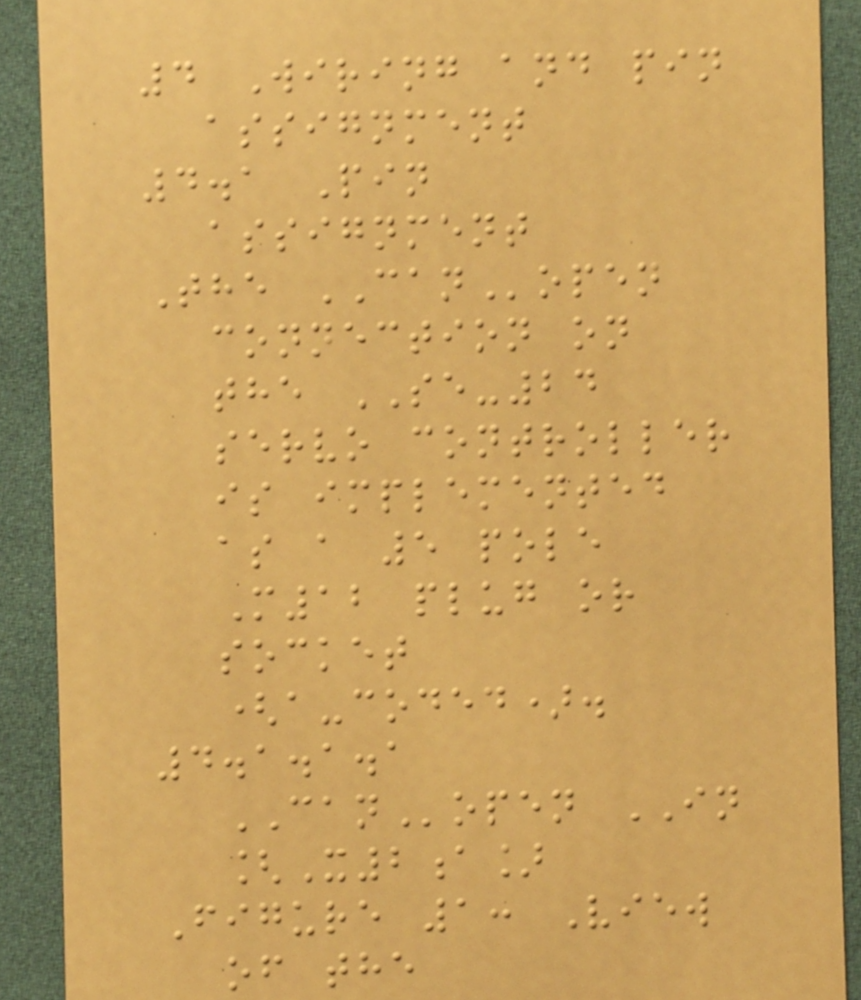4 Wiring and pin
assignment
4.1 Pin
assignment
The CANopen
connection on
the SE-24
servo controller
is implemented
as a 5 pole
M12 plug or
socket
(a-coded).
4.1.1.1
CANopen IN
[X2a]
Figure 1: View
of the
